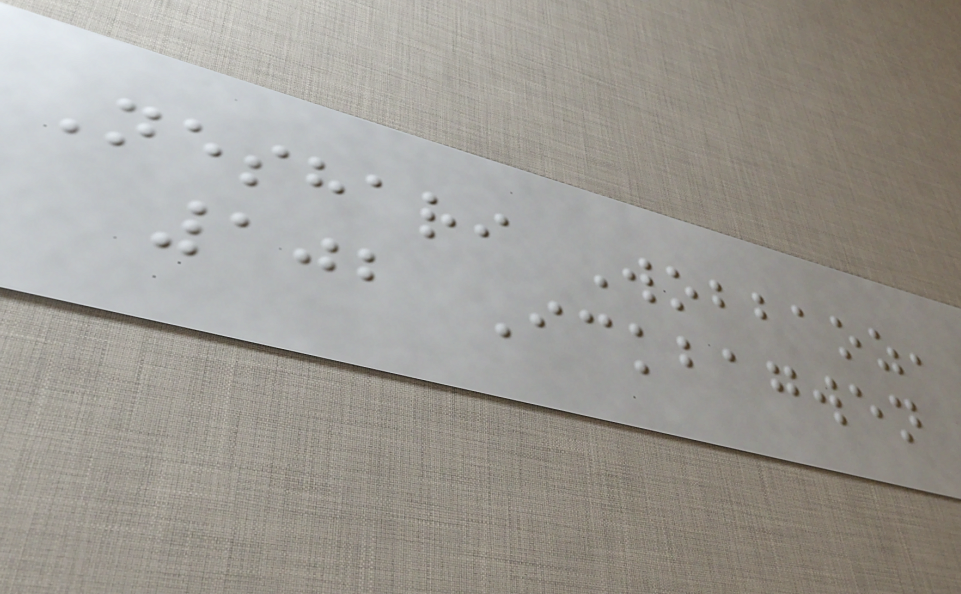Neshari Wobbaoz,
102 Ickbagwen
